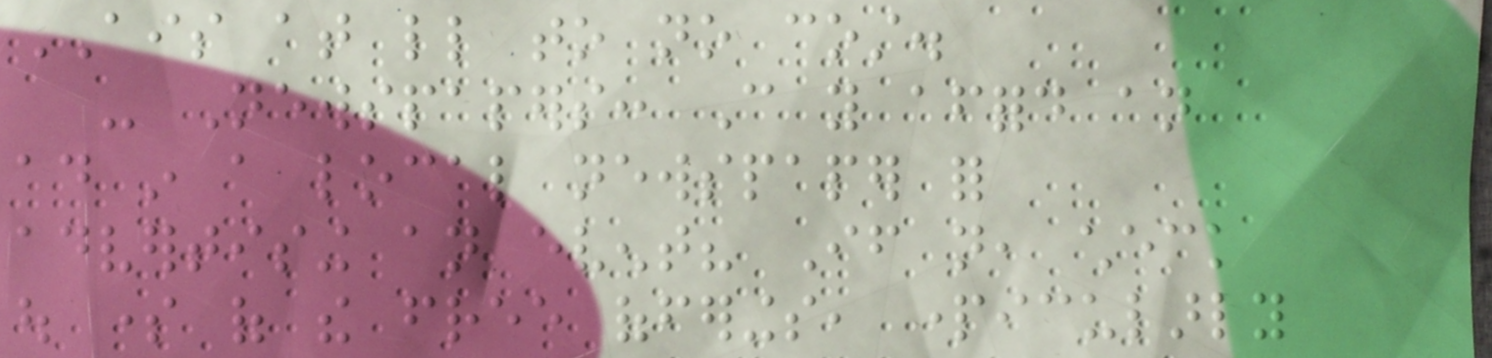AIS at little to no cost.
- Newspapers: Can you afford an
ad in a local newspaper for
advertising an event? If not, check
out some of the free offerings, particularly
